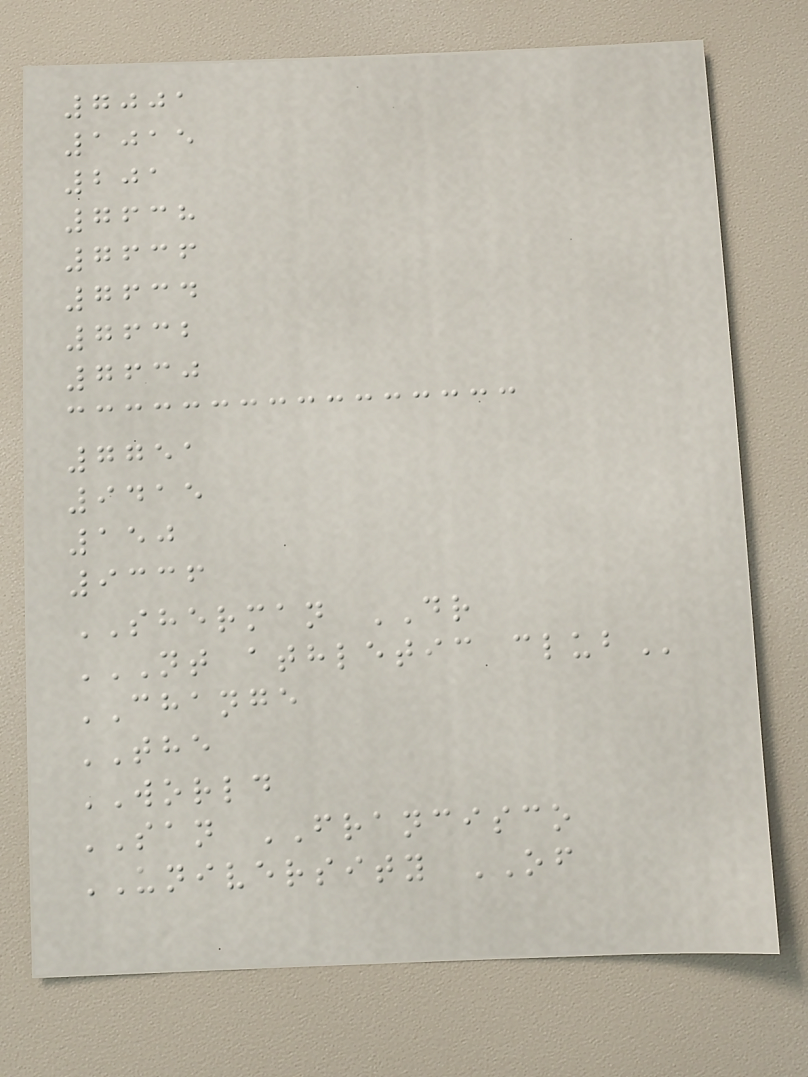7001
1015
201
7638
7636
7634
7632
7630
7751
9415
150
9336
SHERMAN DR
NT ATHLETIC CLUB
CHANGE
THE
WORLD
SAN FRANCISCO
UNIVERSITY OF
